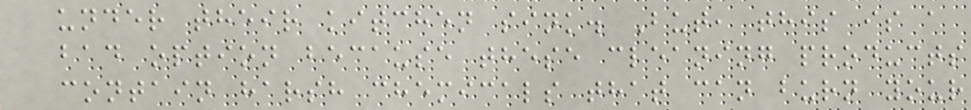under their kitchen sink. But, this is a
bad option because these cleaning products
contain harsh chemicals that can burn your
